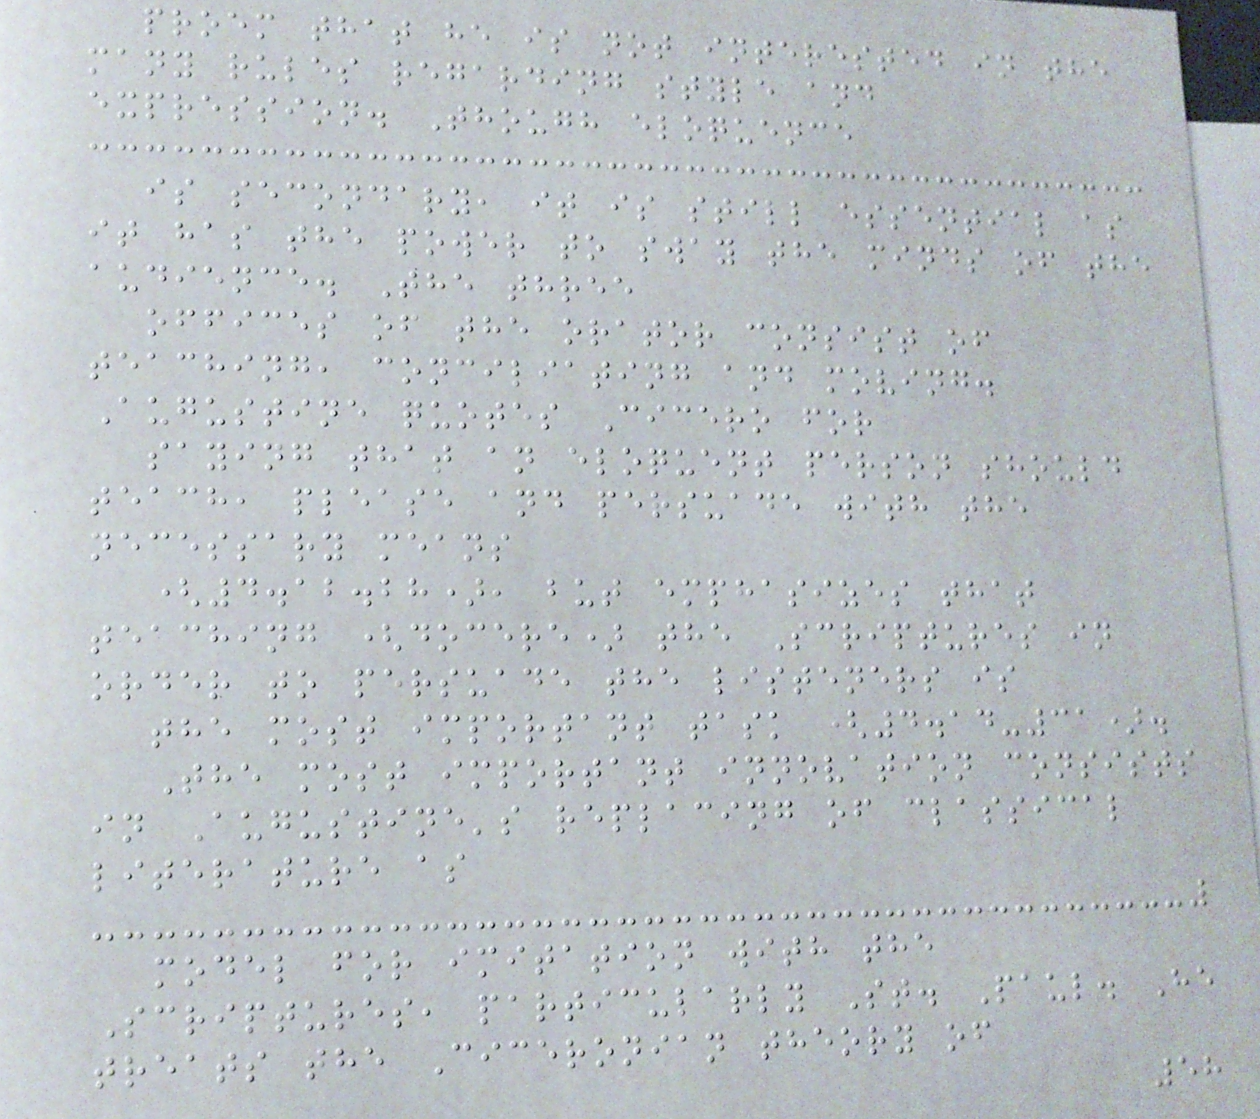proem that he is not interested in the
many rules regarding style and
expression. Though eloquence
is secondary, it is still essential as
it has the power to sway the minds of the
audience. The three
offices of the orator consist of
teaching, conciliating and moving.
Augustine quotes Cicero for
saying that an eloquent person should
teach, please and persuade with the
necessary means
(4.12.28), but emphasizes that
teaching (docere) the Scriptures in
order to persuade the listeners is
the most important task (4.14-31).
The most important innovation consists
in Augustine's replacing of classical
literature as
model for imitation with the
Scriptures, particularly St. Paul. He
treats the Ciceronian theory of
58
